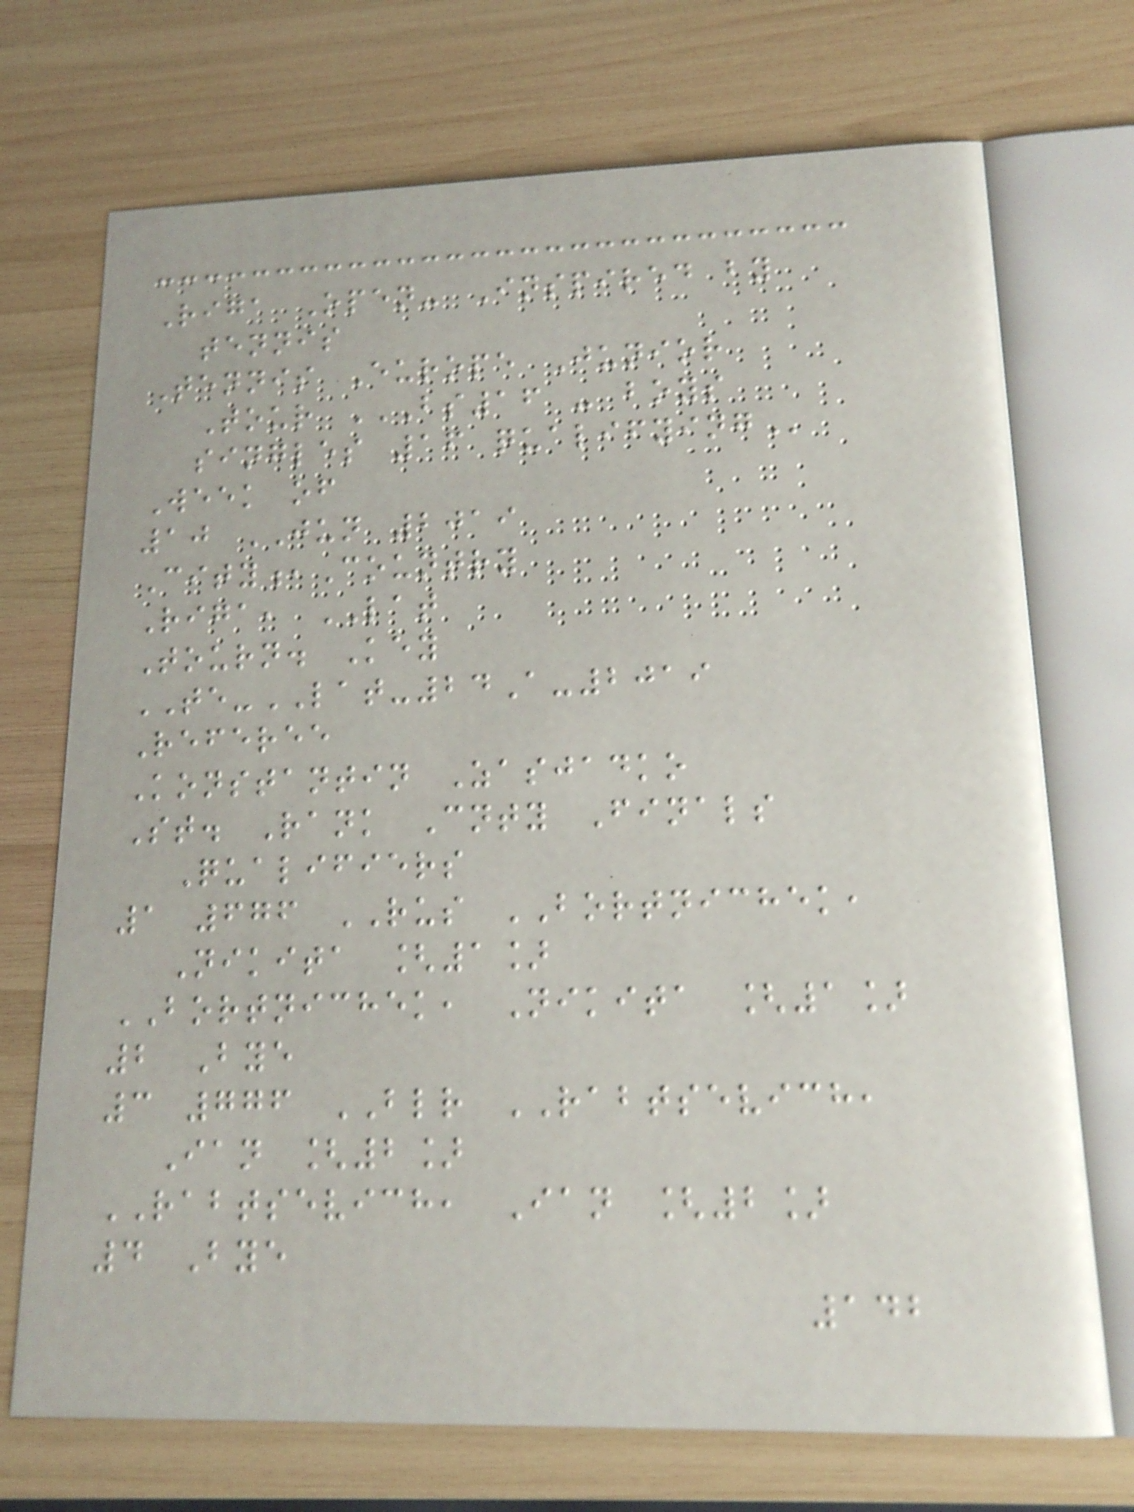Riga Open- Inspired by
tennis
Tennis Europe Junior
Tour BS16 - BOYS
SINGLES 16 QUALIFYING
Week of
10 JUN 2019
City,Country
Riga, LAT
Tourn. Key
TE-LAT-24A-2019
Referee
Konstantin Zasjadko
St. Rank Cnty Finals
Qualifiers
1 676 RUS BORTNICHEK,
Nikita [1]
BORTNICHEK, Nikita [1]
2 Bye
3 776 BLR RABTSEVICH,
Ian [2]
RABTSEVICH, Ian [2]
4 Bye
142
